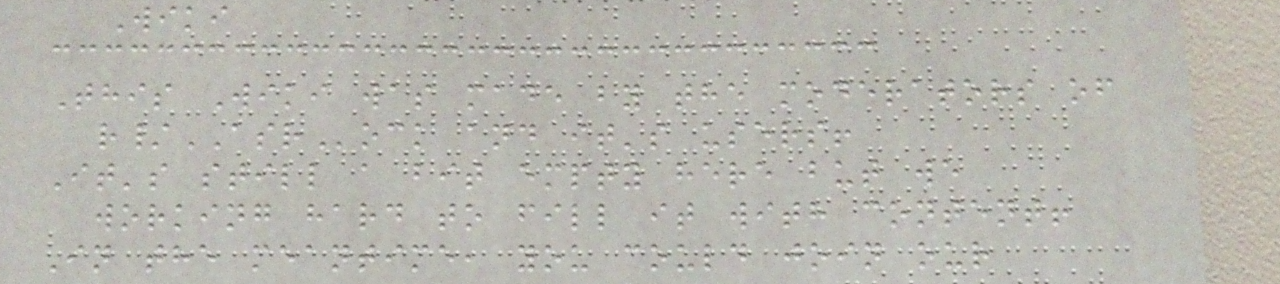Wiki
This Wiki was made by the moderators of
r/ASRock and it's users!
It's still a bit empty here but we
working hard to fill it with content!
In the meantime, you could join our
